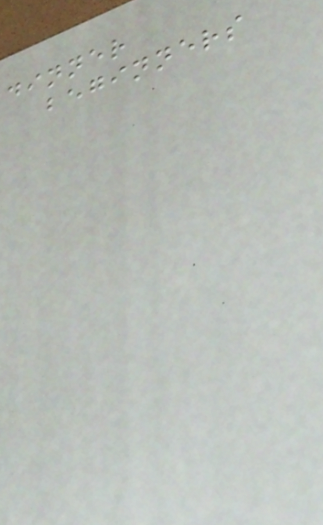dinner
beginners
